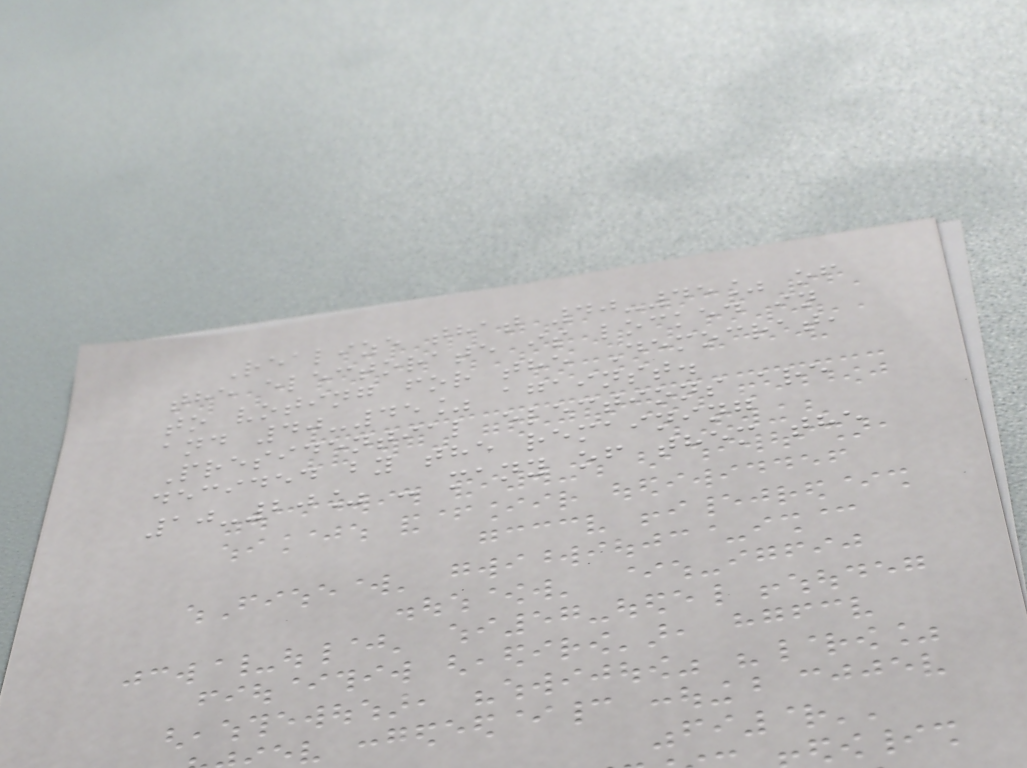Realize that 40-45% of
the electorate is locked in
to voting for the Democrat,
and 40-45% against.
Presidential elections are
decided by the remaining
10-20% - many of them the
